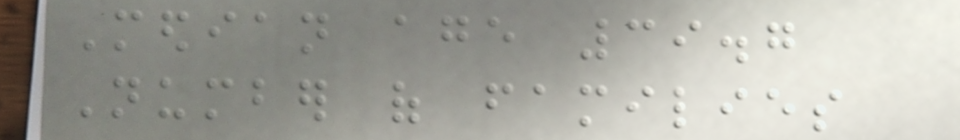Median age 39.7
Number of families
